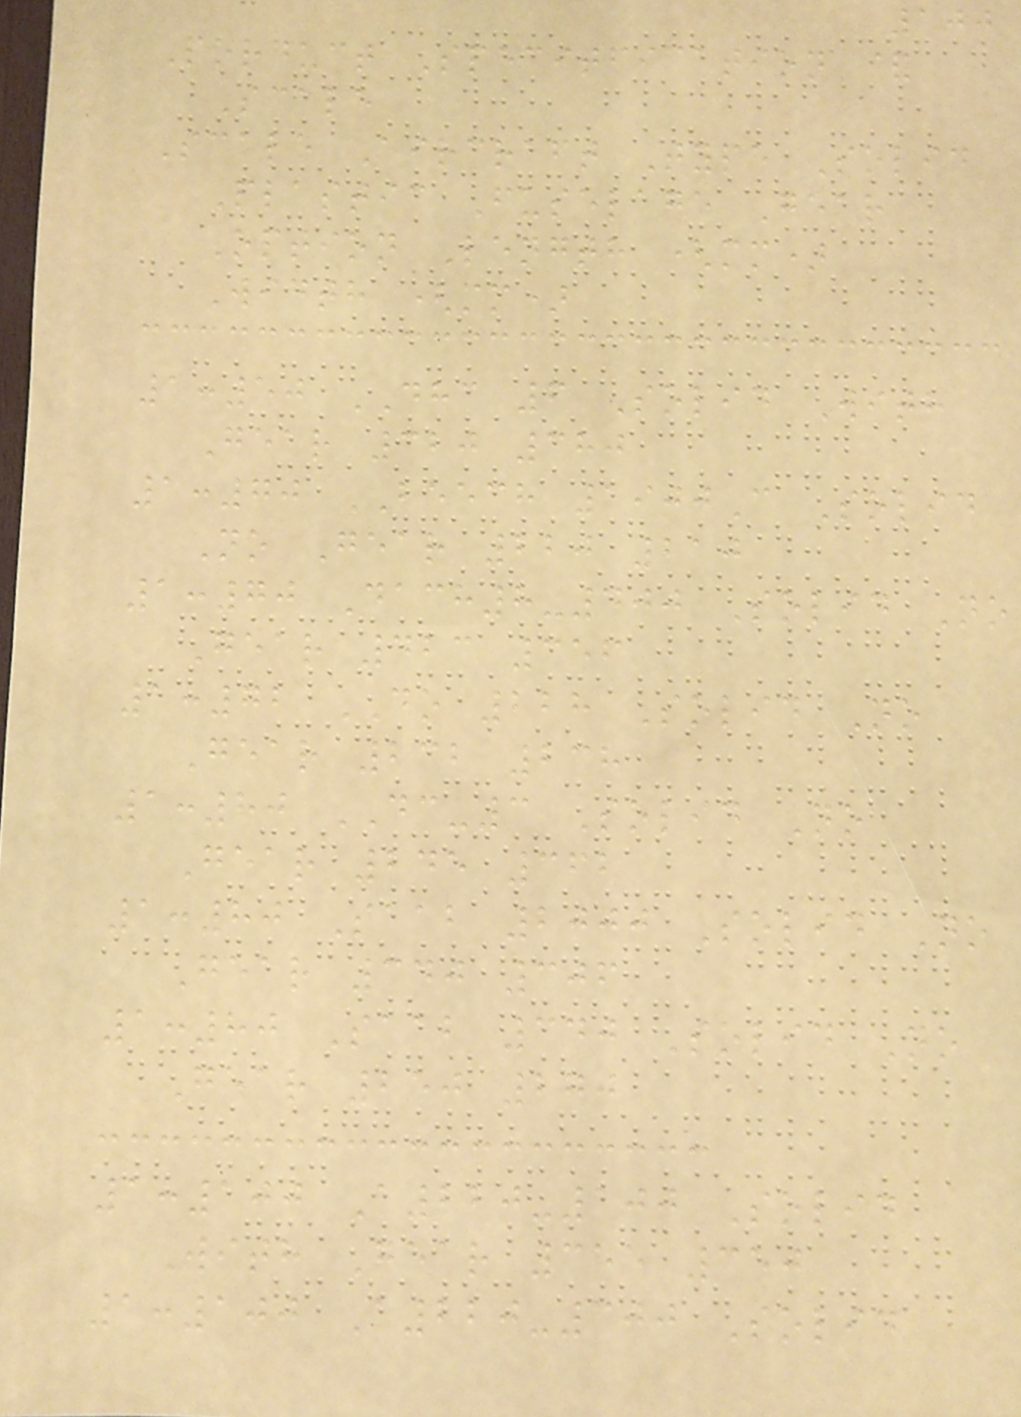100
Porduct Specitfication &
Scale
Scale Aircraft Type Solid
Plastic Fuselage Gear
Option Length (mm)
Width (mm)
1:50 DHC 6 Solid With
Gear 320 380
1:70 BEECH 1900C Solid
No Gear 220 210
1:70 Dach8-400 Solid No
Gear 423 356
1:72 DO 228 Solid No
Gear 232 238
1:80 DC-3 Solid No
Gear 245 362
1:80 Saab 2000 Solid No
Gear 340 306
1:80 Saab 340 Solid No
Gear 250 270
1:100 A220-100 Solid
With Gear 355 350
1:100 A220-300 Solid
